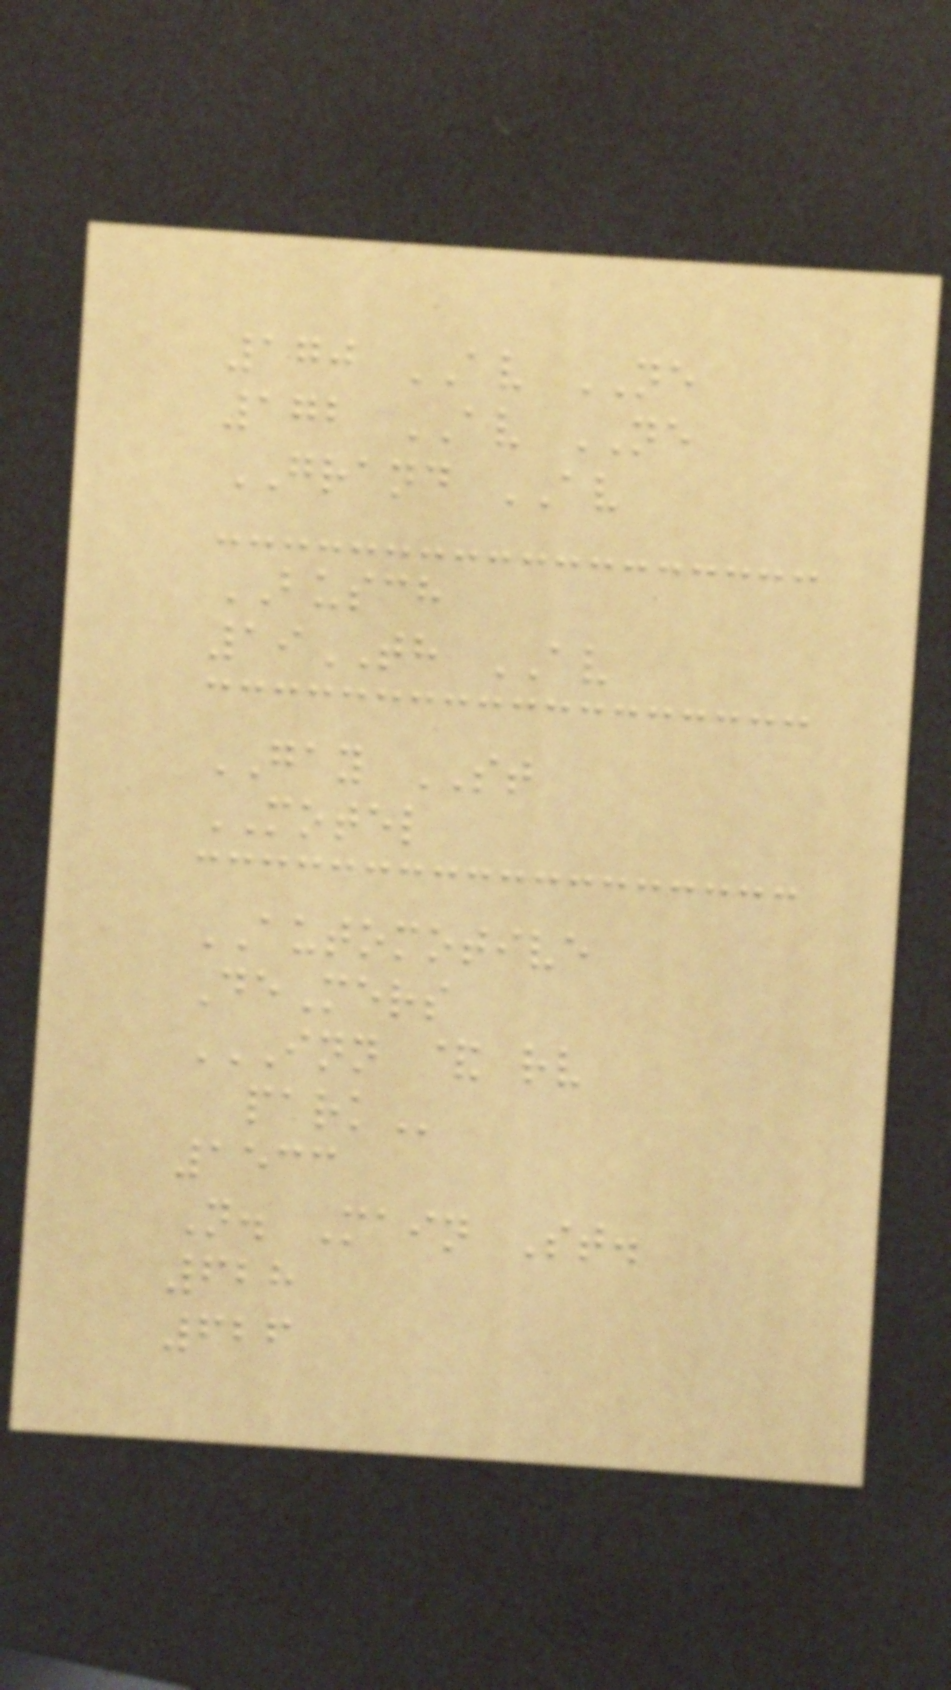170 AV NE
172 AV NE
GRAND AV
BUSCH
19TH AV
GAY ST
MOTEL
AUTOMOTIVE
DeMers
INN & RV
PARK
1533
N. Main St.
628
626
